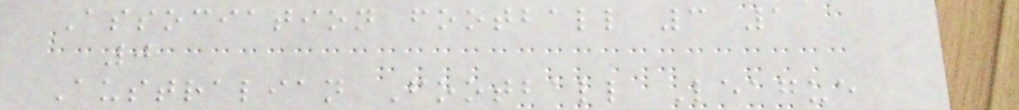Association football 3 1
0
Australian Football League
